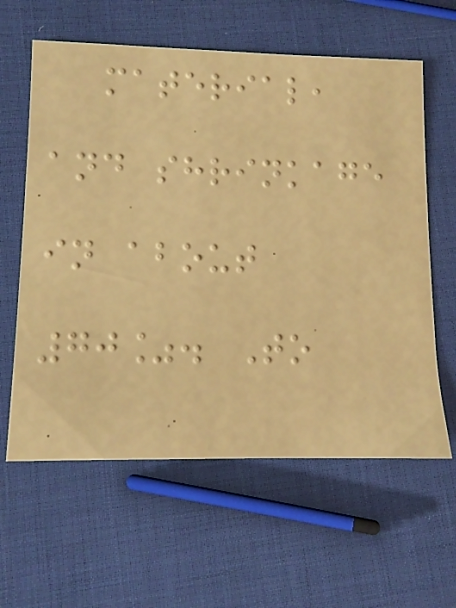material,
and shrinkage
in about
70%. To
